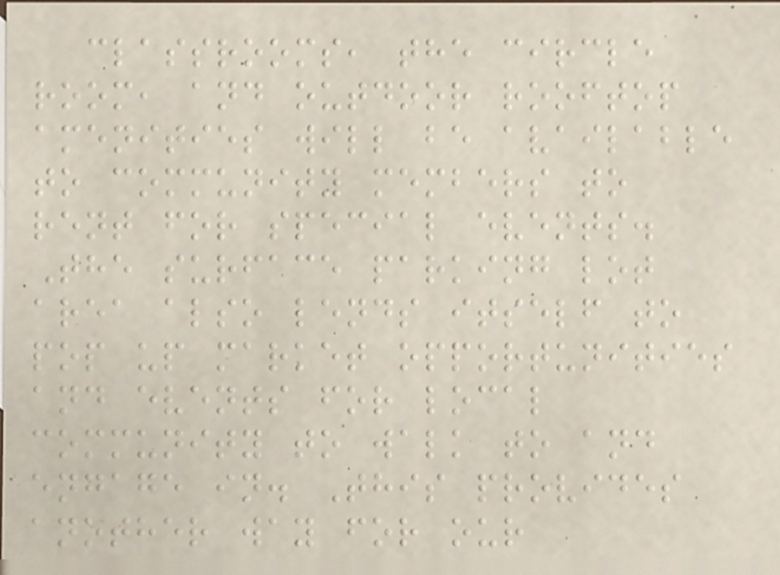classrooms, the circle
room, and outdoor rooftop
amenities will be available
to community members to
rent for special events.
The surface parking lot
area also lends itself to
pop up market opportunities
and events for local
community to walk to and
engage in. This provides
another way for our
